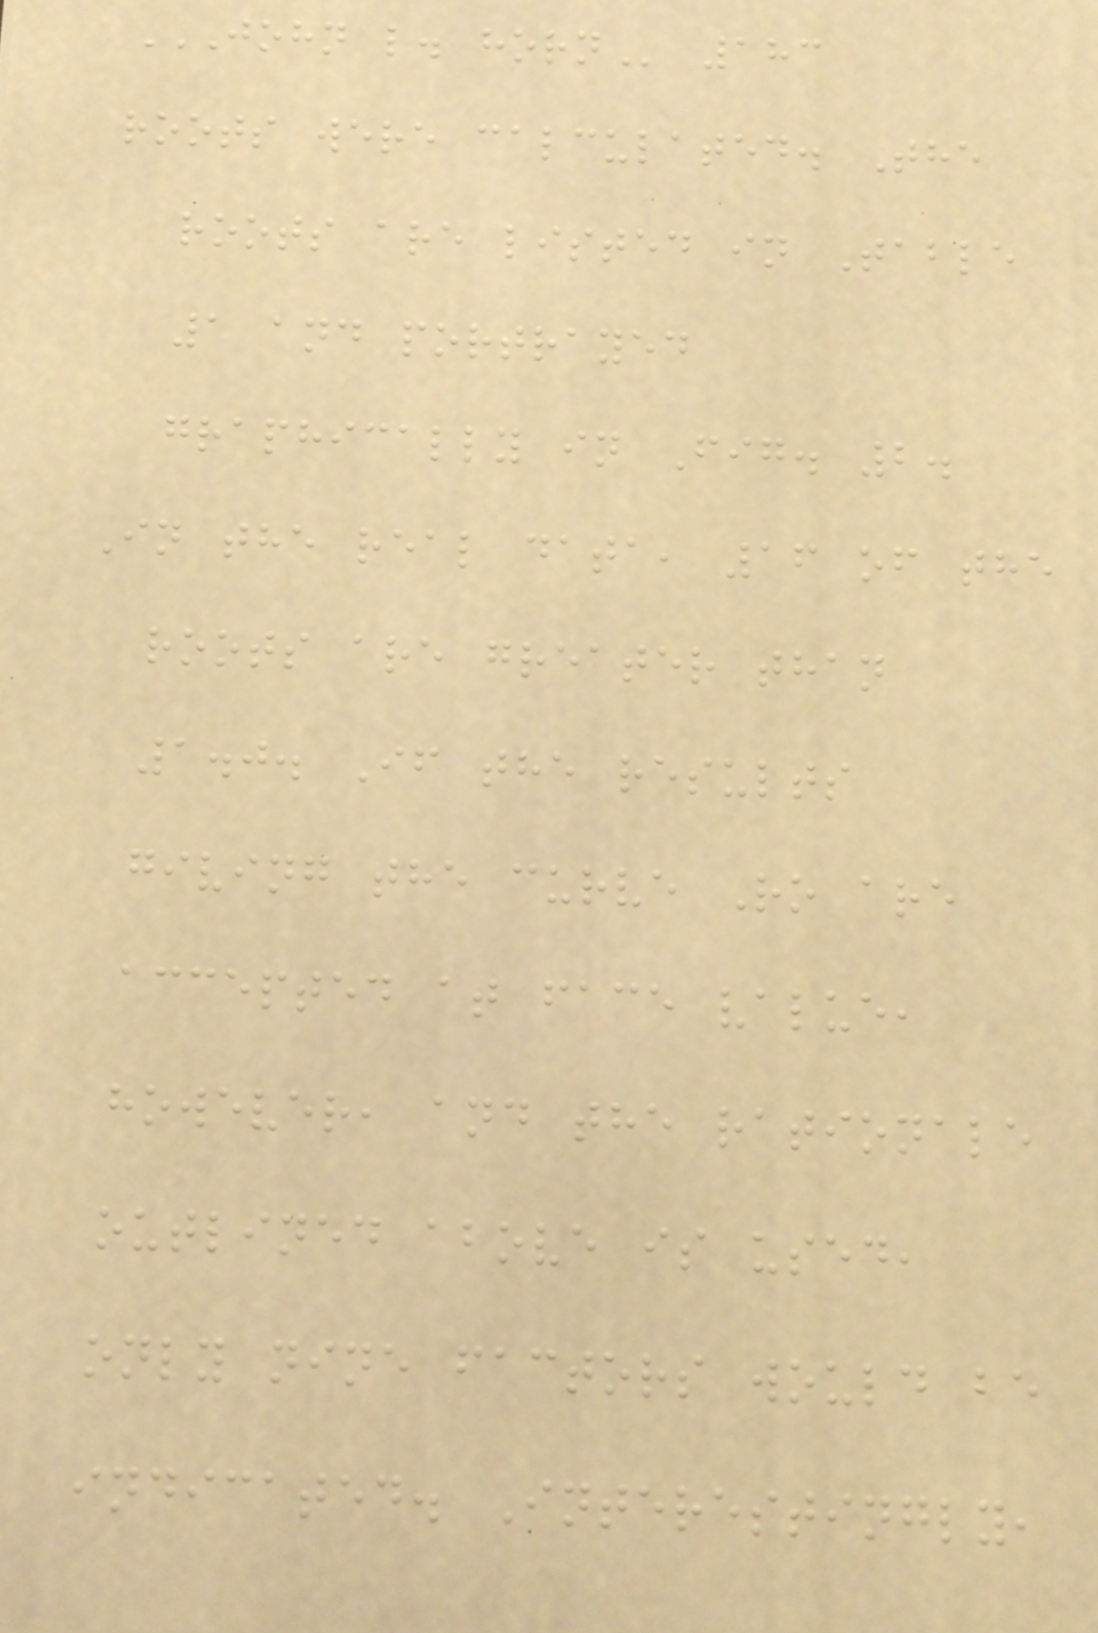JOHN L. HORN 183
roots were calculated. The
roots are listed in Table
1 and portrayed
graphically in Fig. 2.
In the real data, 16 of the
roots are greater than
1.0. If the results
giving the curve Ro are
accepted at face value,
however, and the rationale
outlined above is used,
only nine factors would be
indicated. Interestingly,
